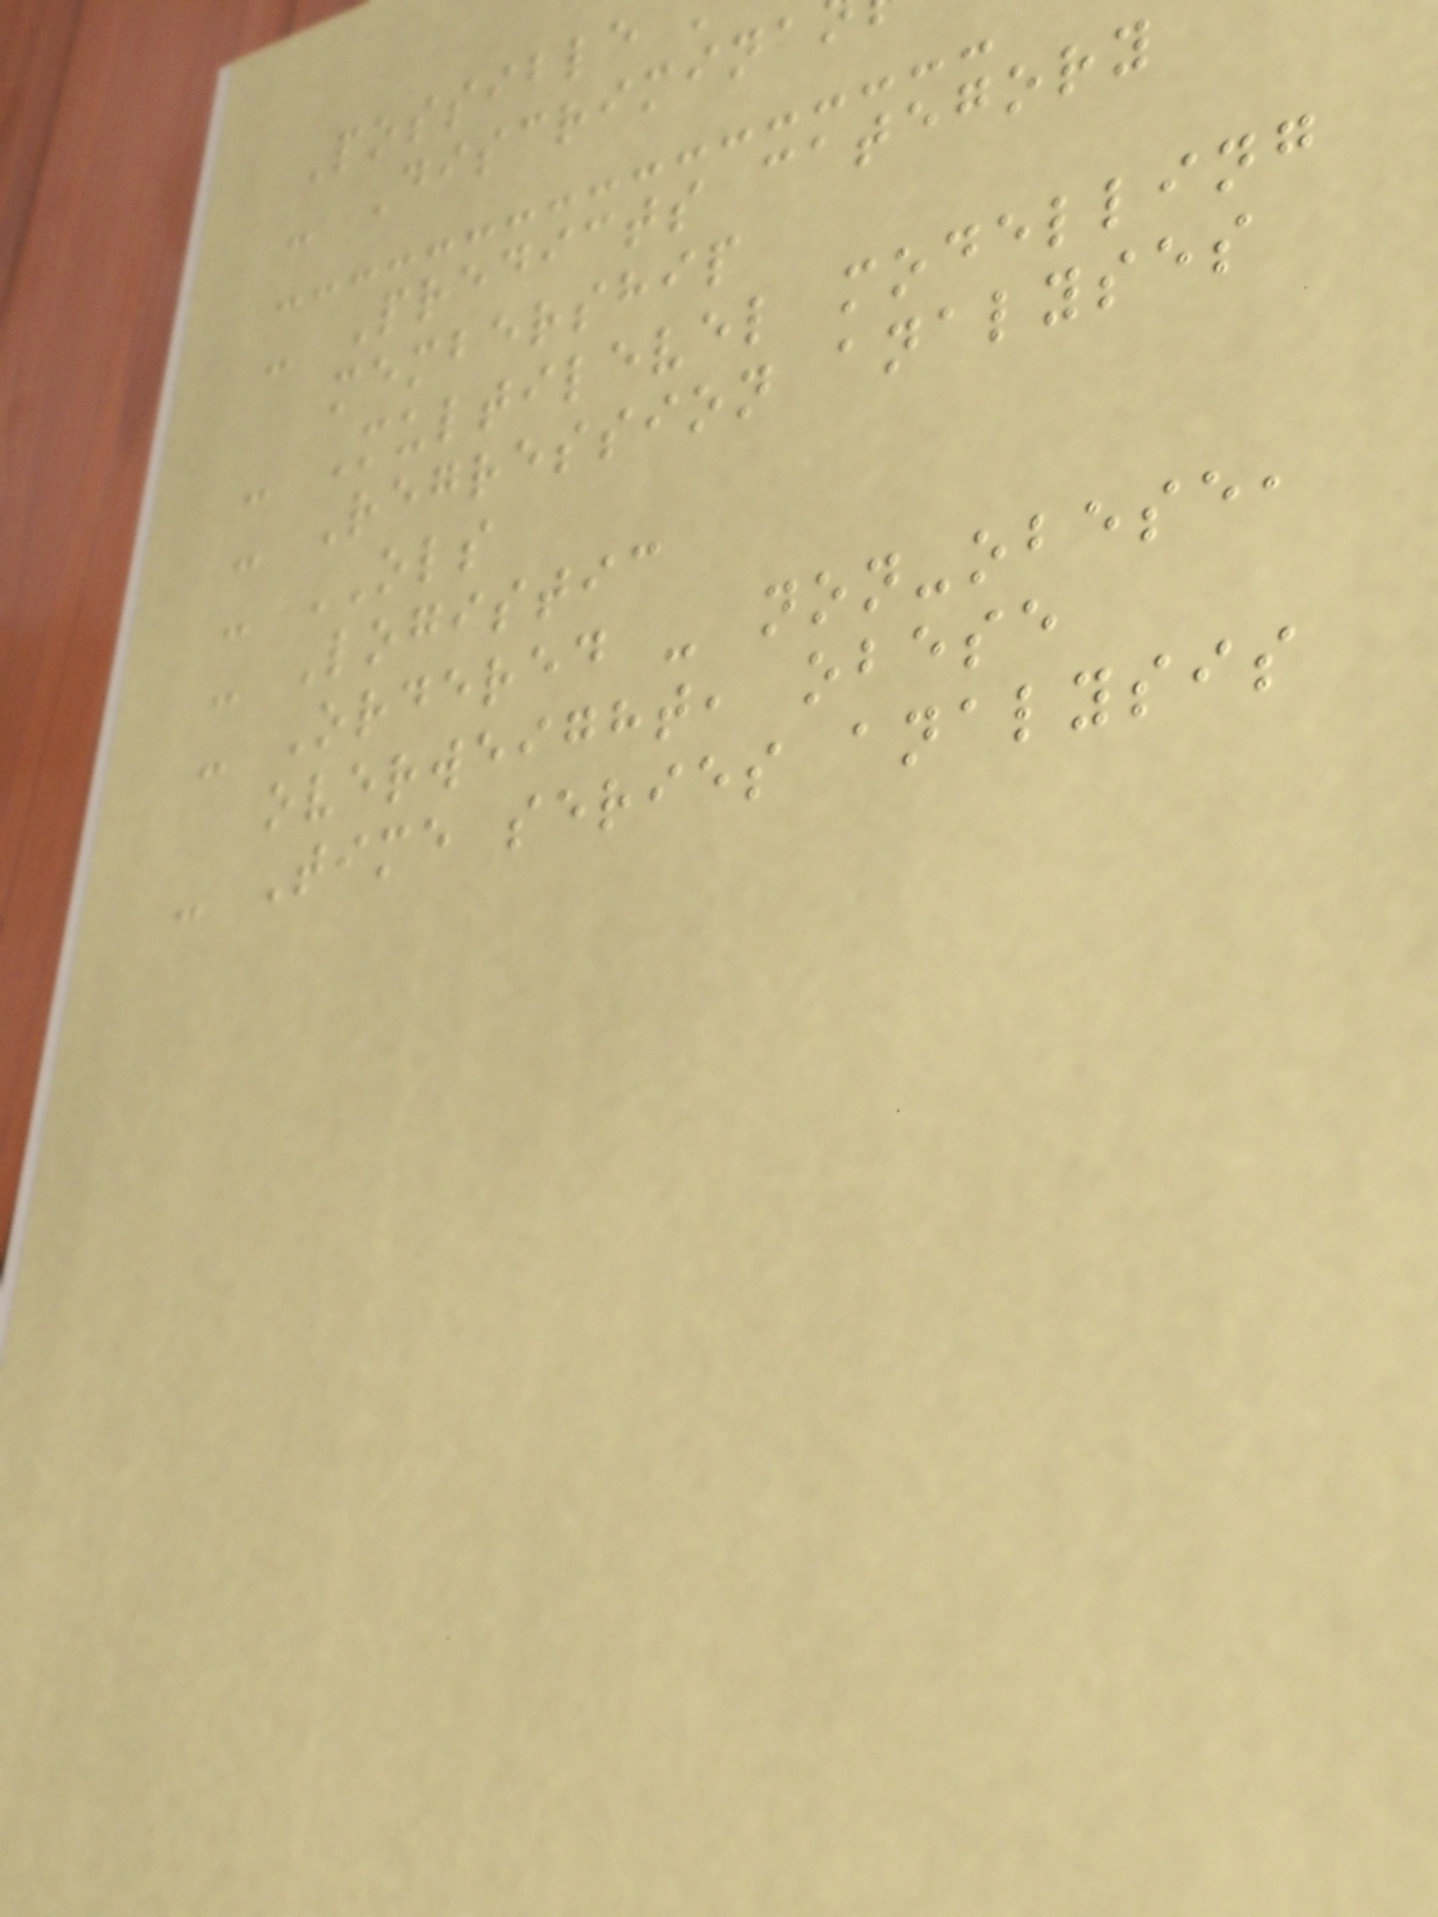Possible
- Discrimina
- Predicts category
membership
- Multilevel modelling
- Regression analyses
- OLS
- Logistic
- Ordered - non-obese,
overweight, obese
- Time series analysis
